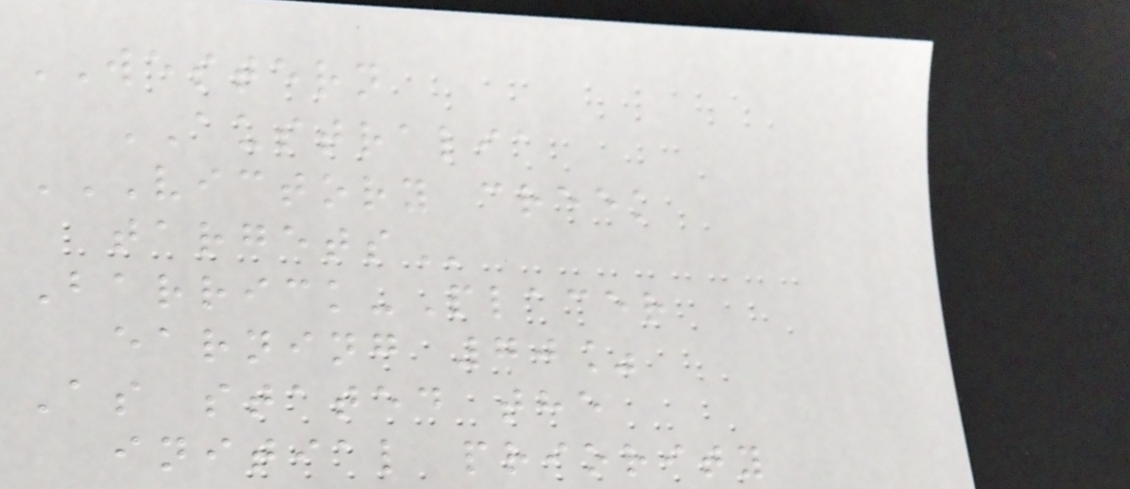WESTERN
AUSTRALIA
VICTORY CREEK
TARGETS
Barrick-Placer
earning 70%
As stated the
initial priority
